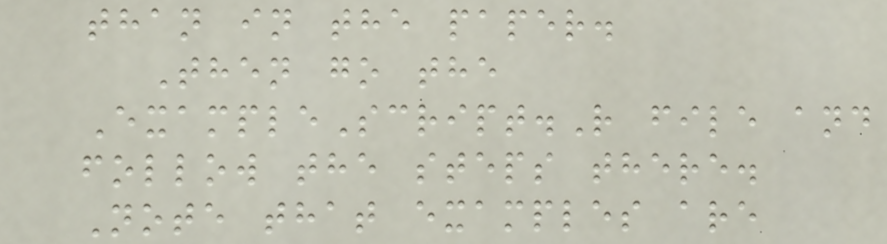than in the paper.
Then go the
ExampleScript.R file and
follow the steps there.
Note that examples are
